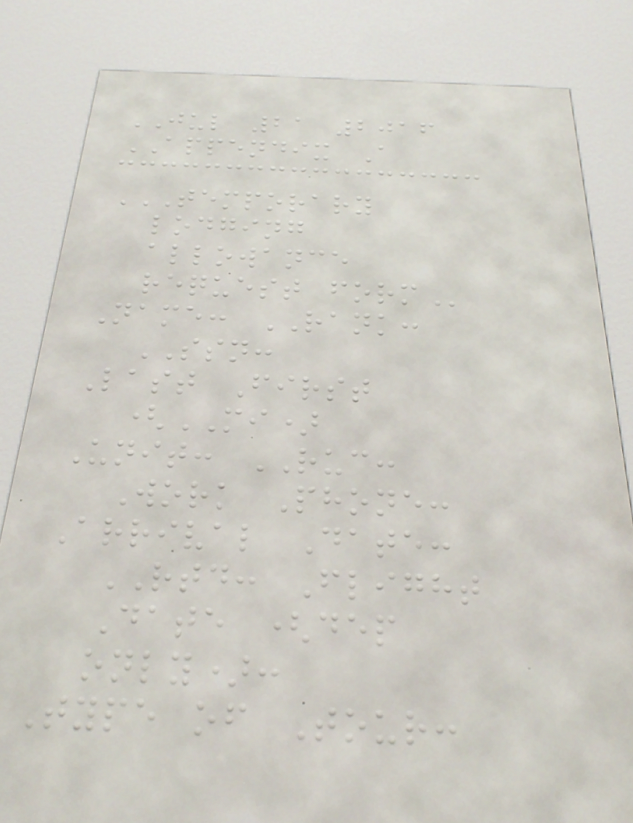JUL 21 2016
APPENDIX A
TEMPORARY
LODGING
ALLOWANCE
REQUEST FORM
Name: RANK:
SSN:
Last First
(MI)
Unit: RUC:
Work Phone:
Arrival Date:
RTD: Flight
Date (dep
only):
Type of Tour:
